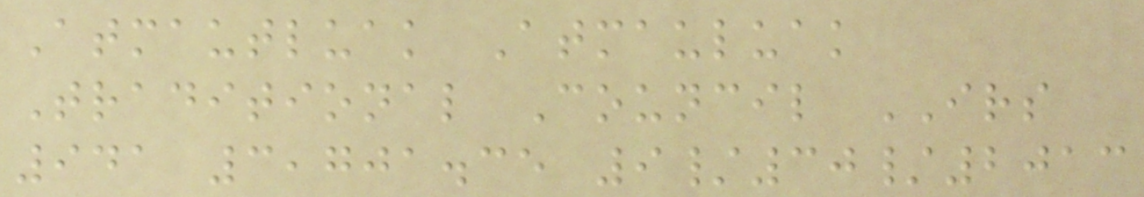Atmautluak Atmauluak
Traditional Council IRS
941 3,701.35 9/30/2013
